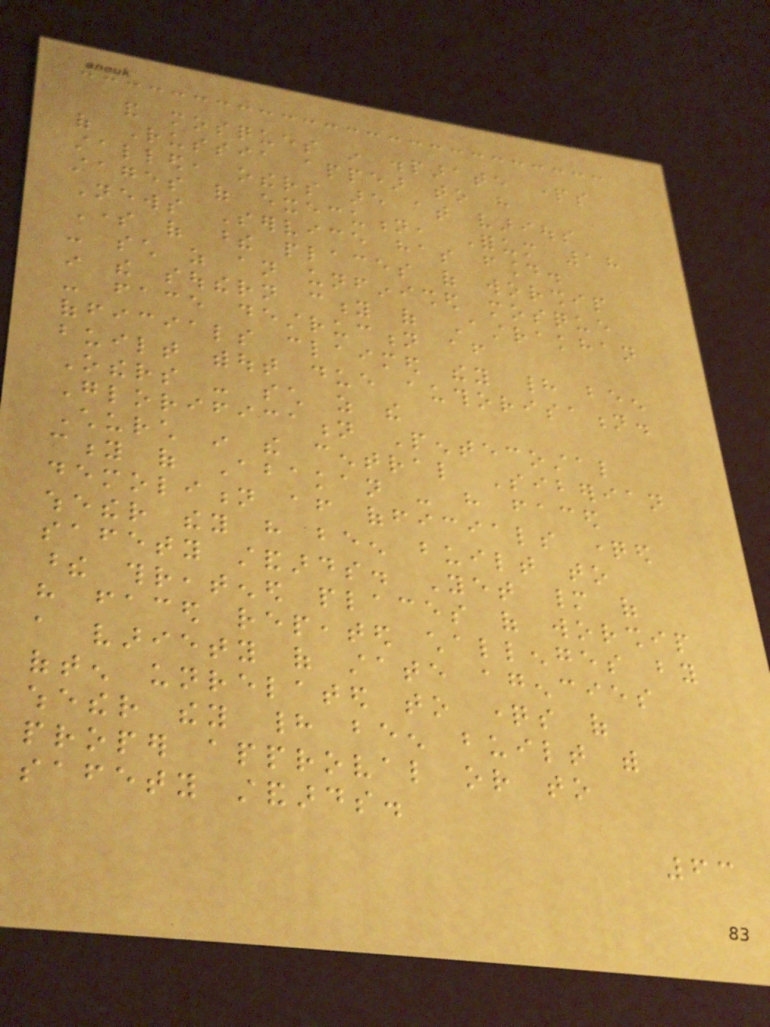and mosques in disparate parts
of Russia appear to have
stalled, others are at various
stages of execution, Forum 18
News Service has found.
Some of these places of worship
- such as an unfinished mosque
in the southern city of Astrakhan
- face destruction after
officials claimed they had been
built without due authorisation.
Others - such as the
Glorification Pentecostal
Church in the central Siberian
city of Abakan - have faced
demolition after officials questioned
whether they have been built to
safety standards. Yet many of
these threatened places of worship
have faced repeated challenges by
a variety of state agencies
often unrelated to questions of
whether they had been built with
proper approval or to
safety standards.
63
